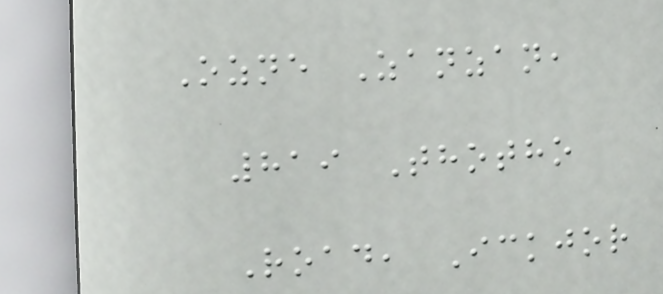Ozne Zanzan,
819 Thotho
Road, Ickjor
